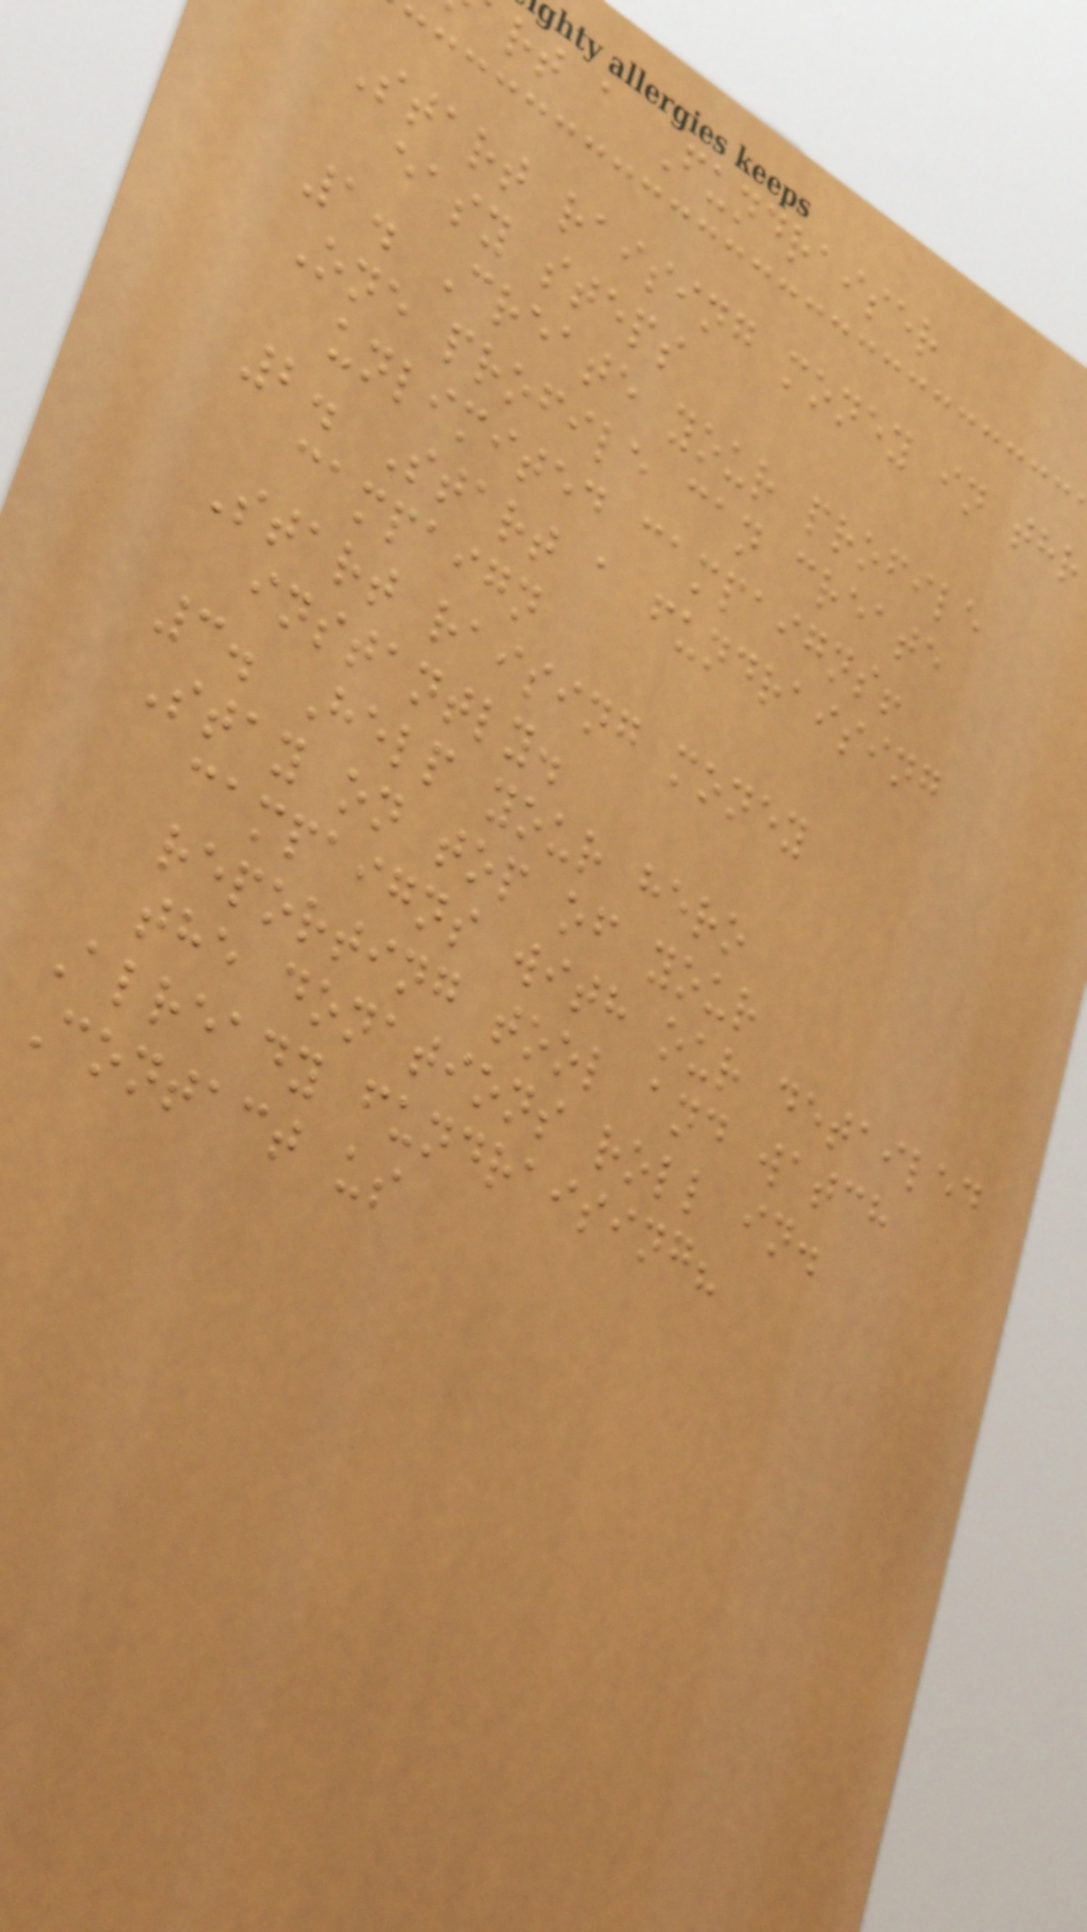rt a Fundraiser
Start raising money in thr
easy steps
1. Create your profile
One profile can create
unlimited campaigns!
2. Start a fundraising
campaign
Start raising money
instantly.
3. Help your hero
Stay on top of your
campaigns with our detailed
reporting tool and watch
the donations roll in.
Already fundraising?
Contact us
